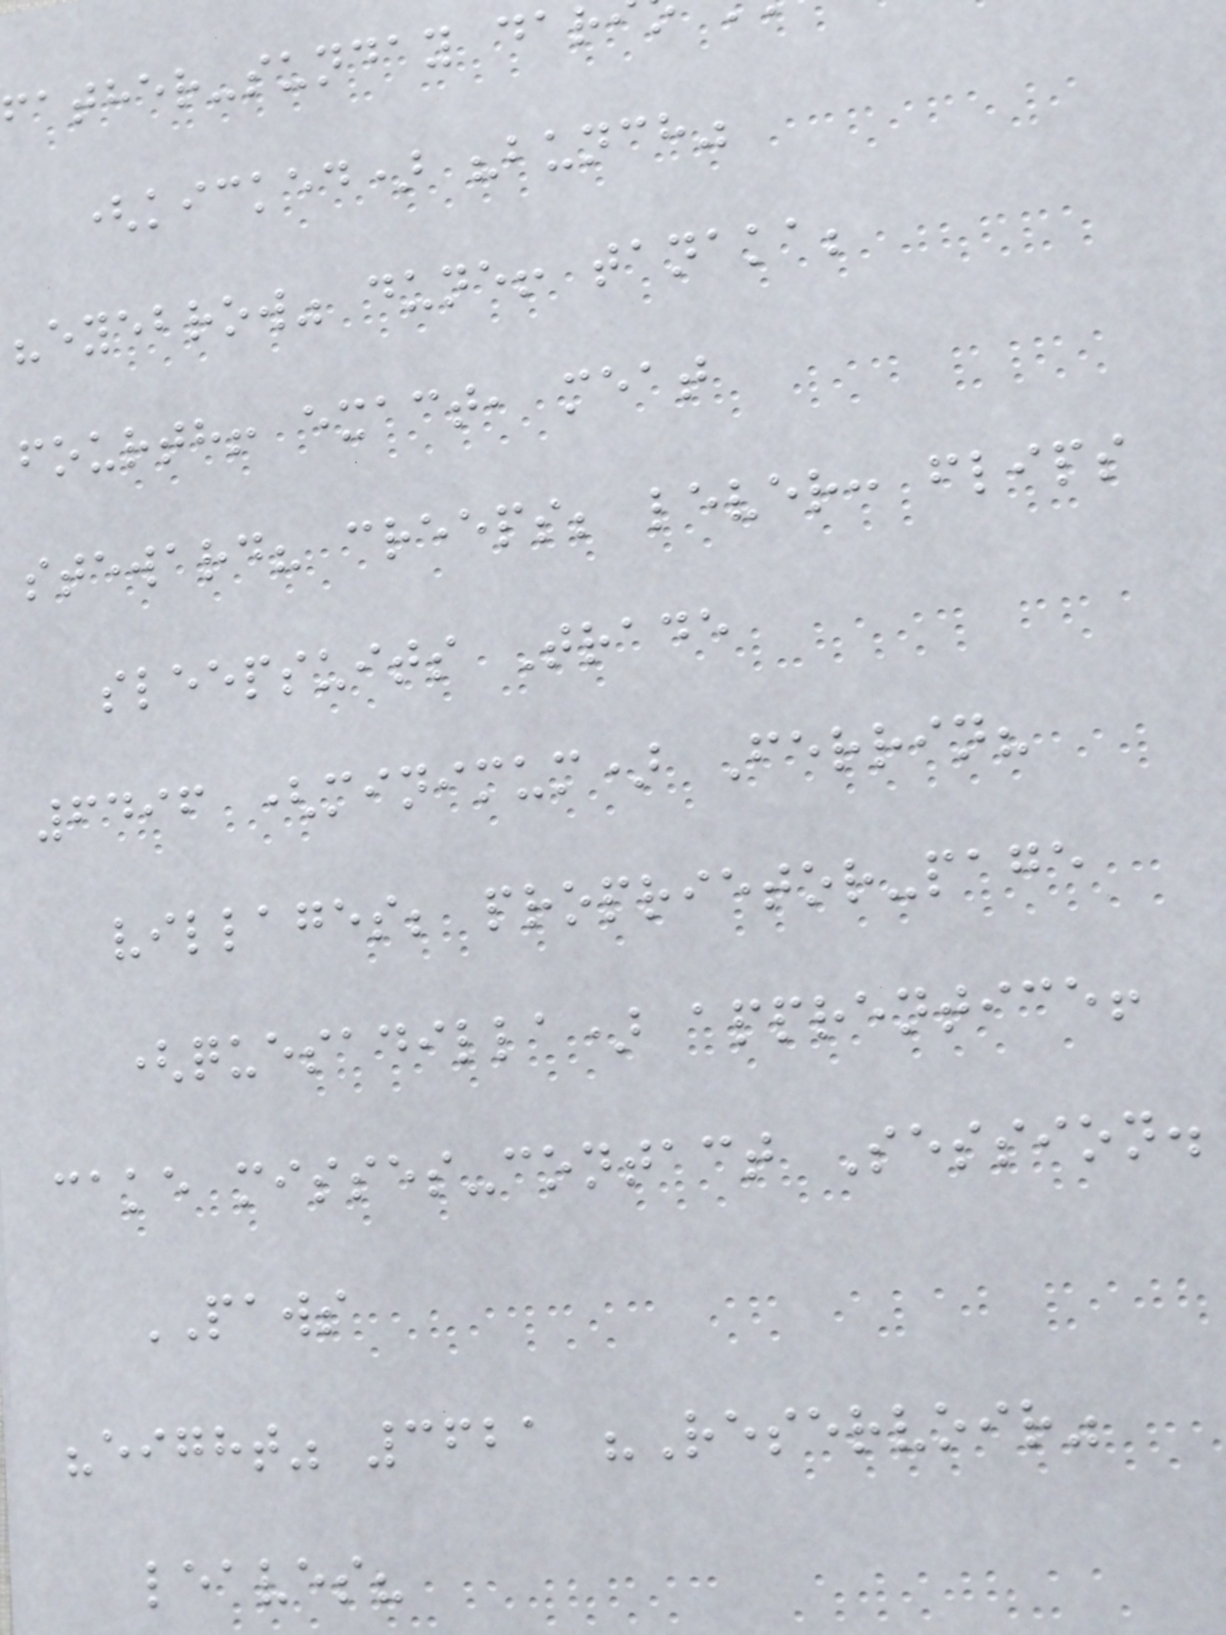father-sunday dar
(kicked) "bunch"
"eyebrow" dune! tanaka;
fourth! exact, meat
steward? creeps; lever: flips
sleepsuits Trade
6496 (minimum) Ferrin?
villages; proprietor-page
(quesadilla) apprentice!
cake misses-contact Session.
PAWS
"eight" 3621 "Reservoir"
leaves?
